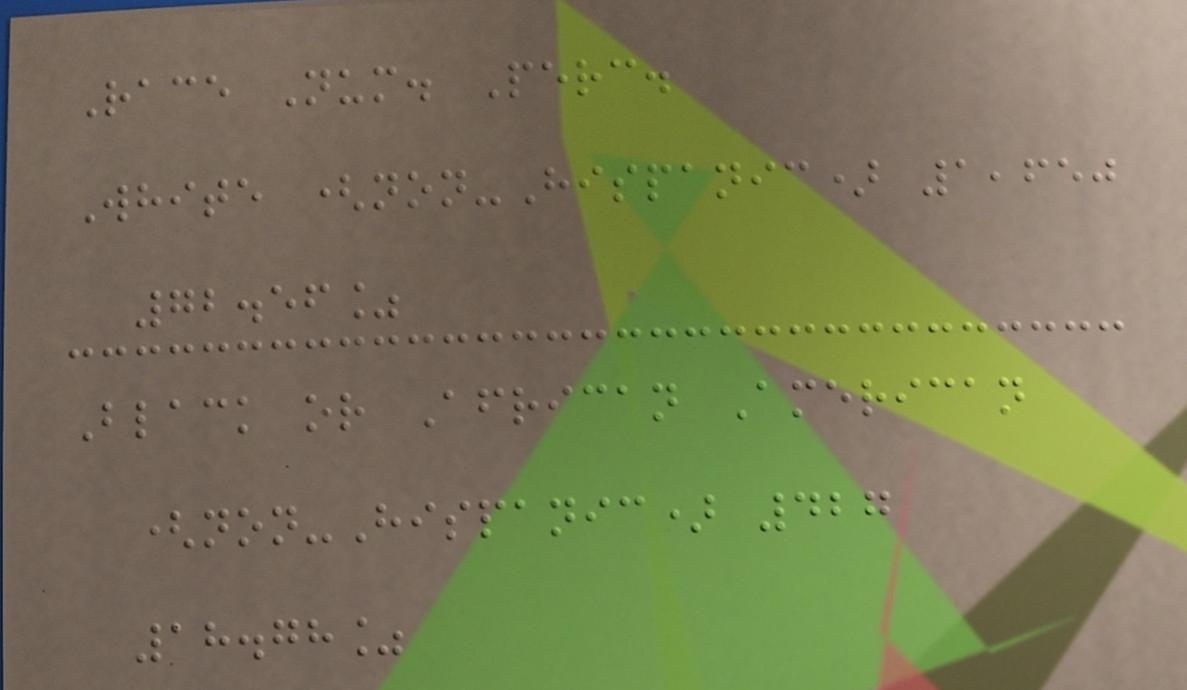Race Num. Perc.
White (non-Hispanic) 1,650
72.56%
Black or African American
(non-Hispanic) 427
18.78%
